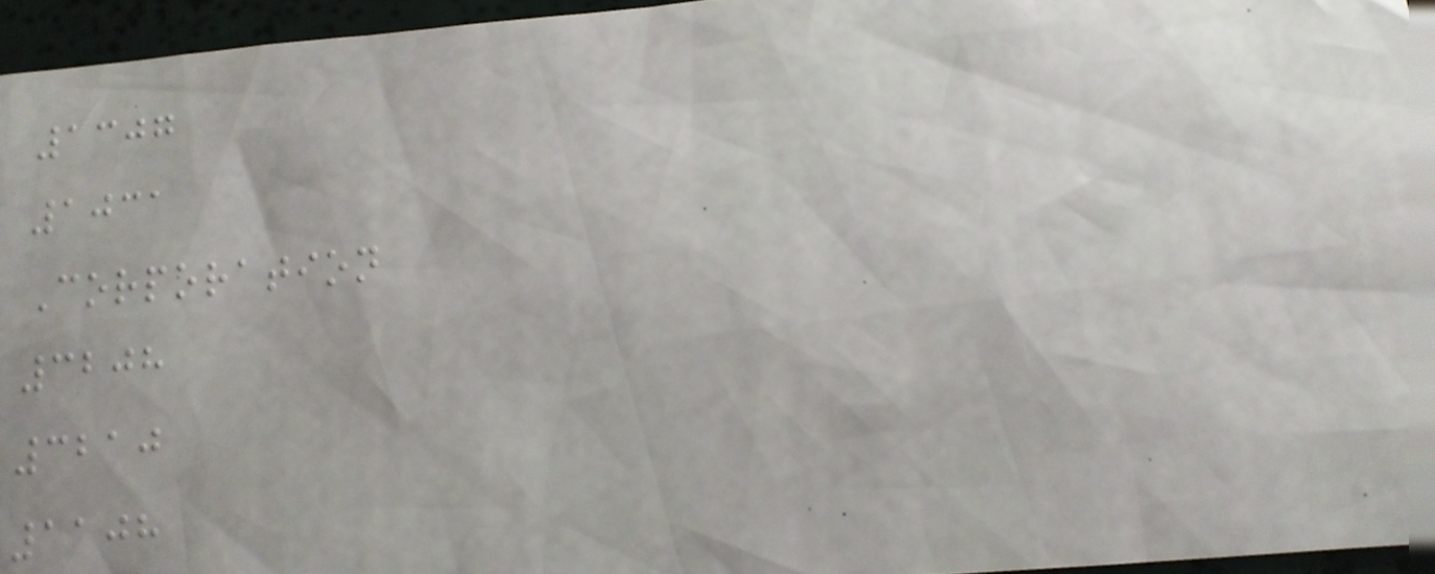1307
1031
Corporation
3208
3210
1108
